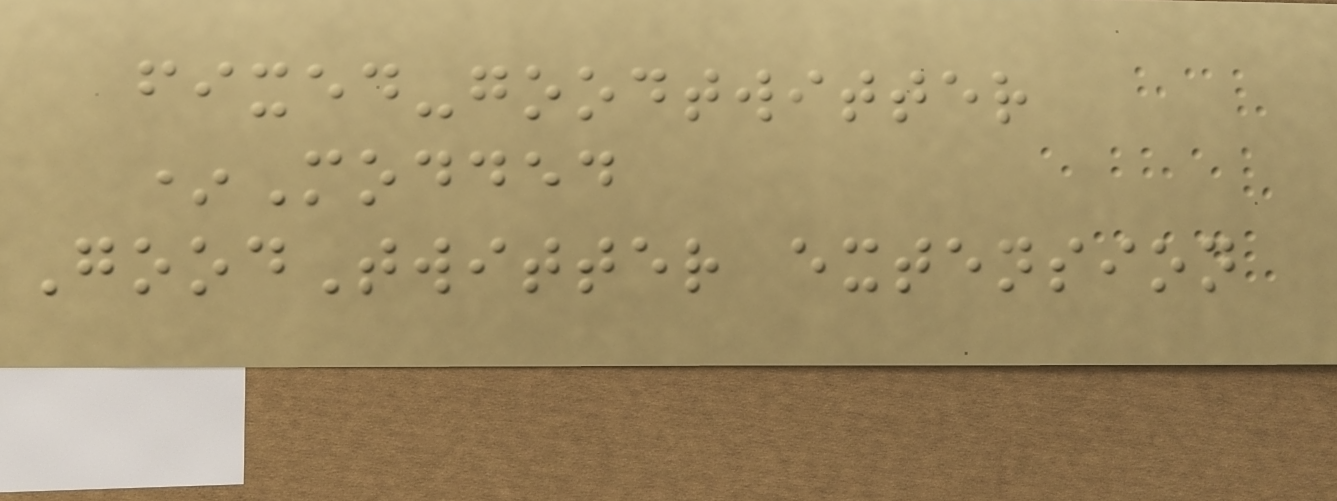fixed-goodtwitter
*Modded
GoodTwitter extension
